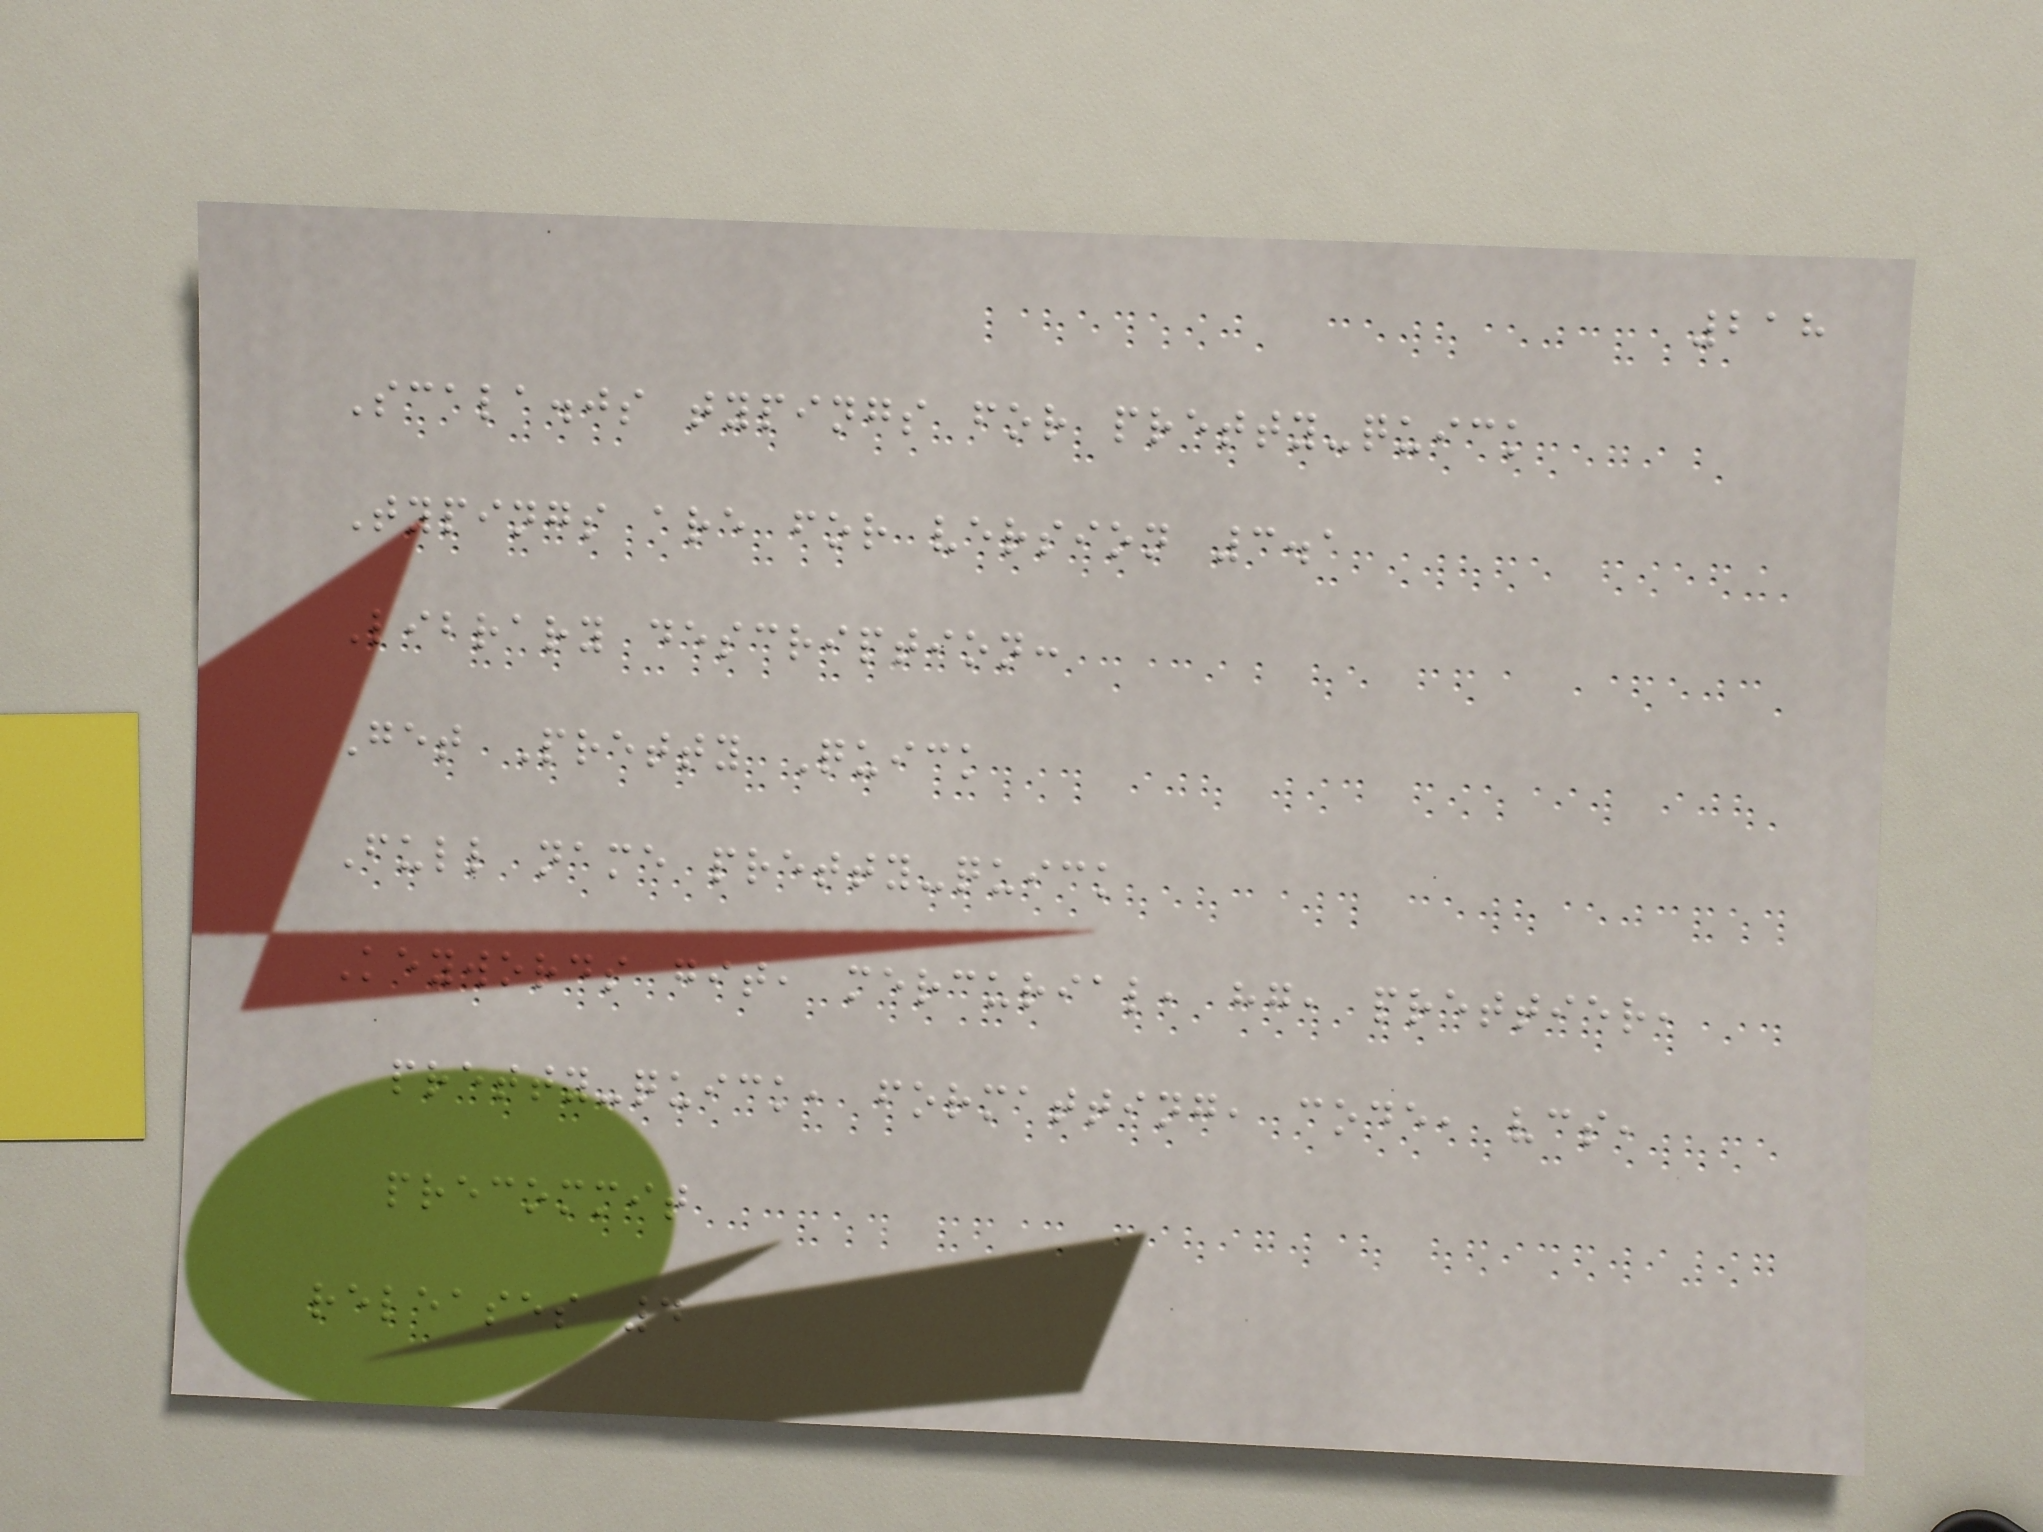218
Scala.js typings for pretty-quick
Typings are for version 3.1
Library description:
Get Pretty Quick
Full name pretty-quick
Keywords git, mercurial, hg, prettier,
pretty-quick, formatting, code, vcs,
precommit
releases 4
